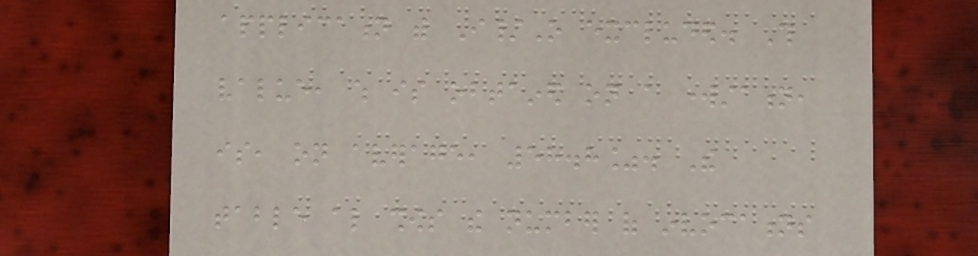application with I/O excluded. This
value, which is obtained on a workstation,
is, on average, 58.8%. The
table also shows the number of invocations
